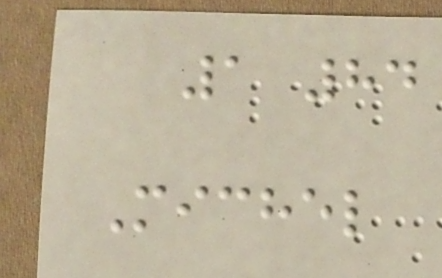1 84
Michel
